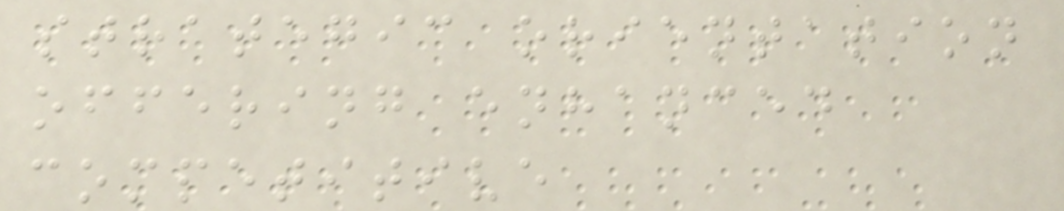strategic orientation
offering enhanced
competitive
